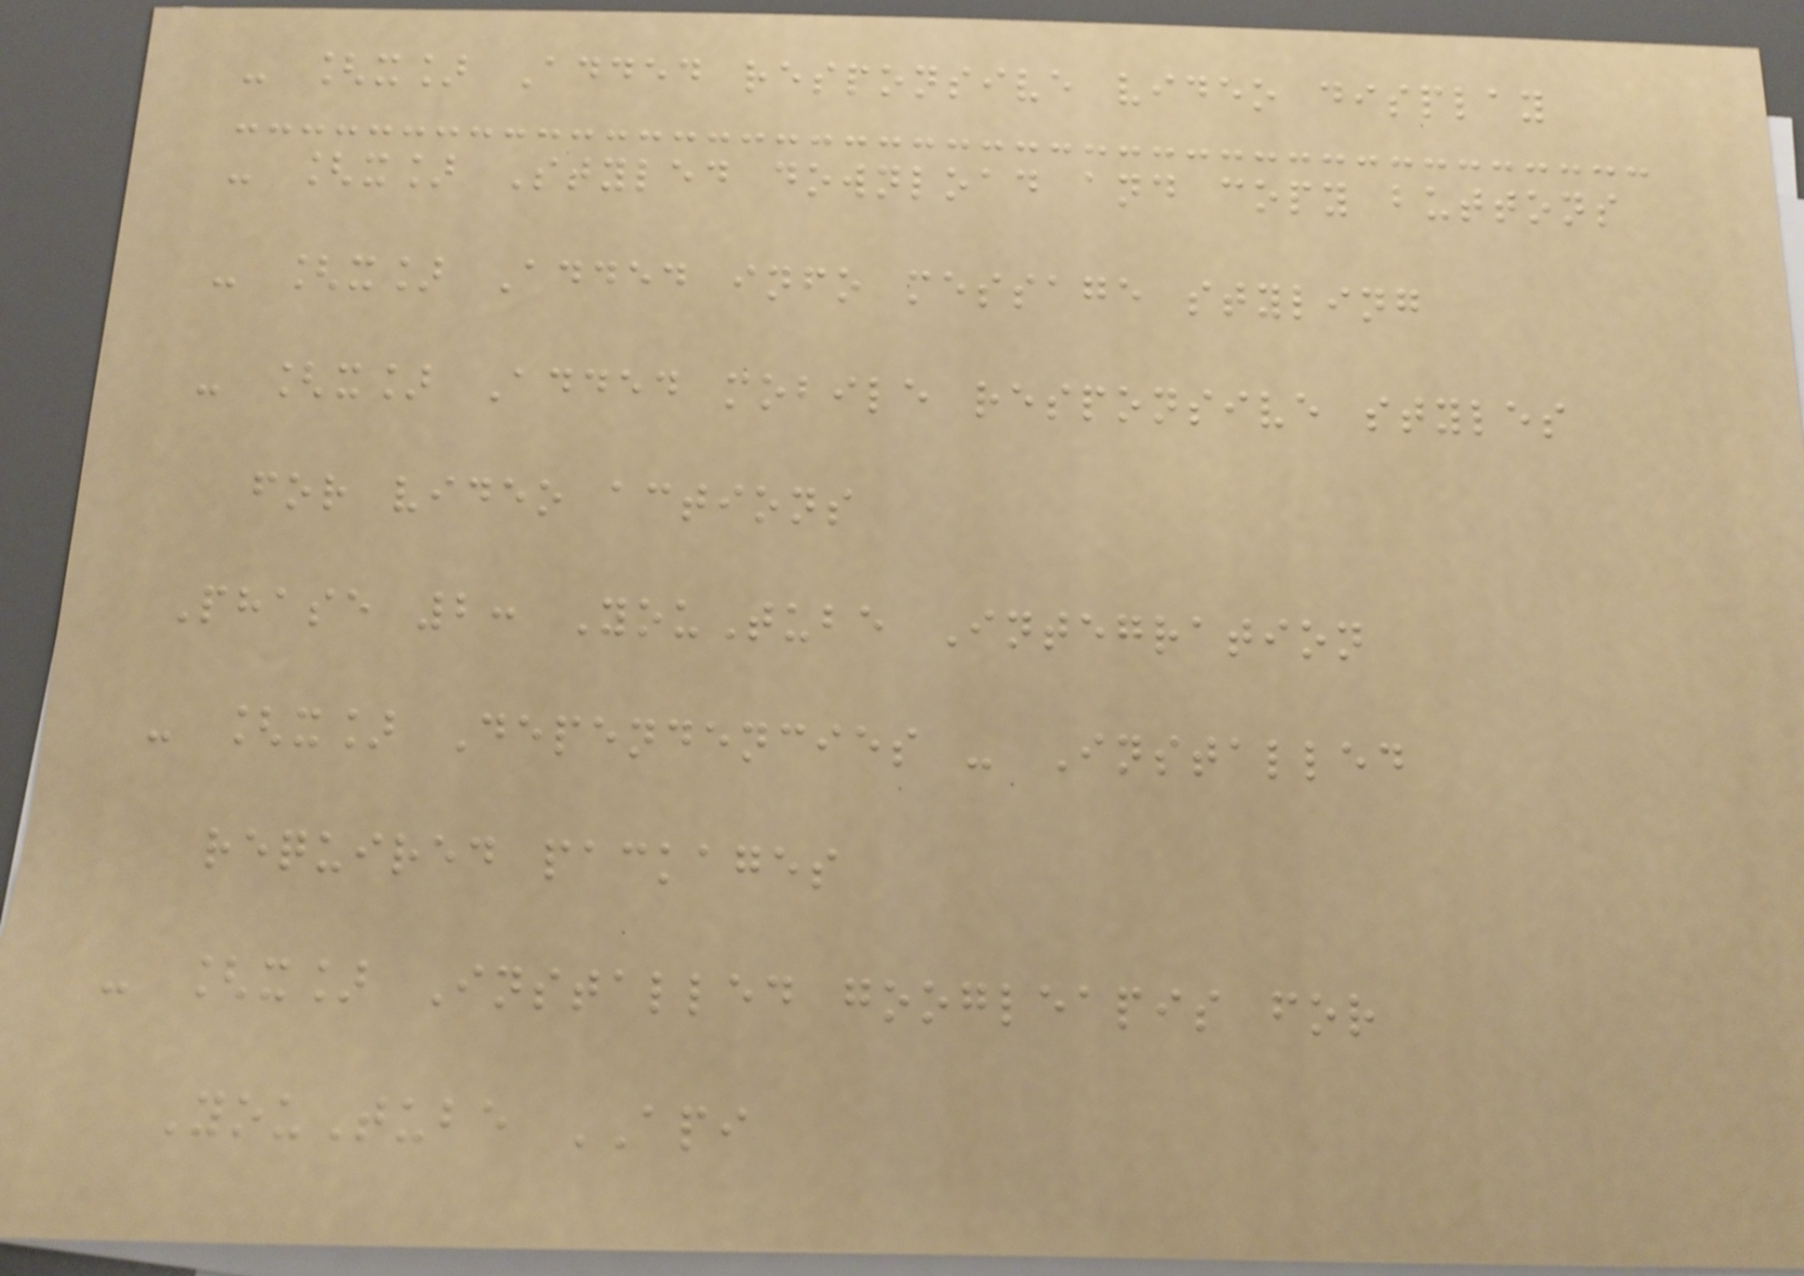- [x] Added responsive video display
- [x] Styled download and copy buttons
- [x] Added info message styling
- [x] Added mobile responsive styles
for video actions
Phase 2: YouTube Integration
- [x] Dependencies - Installed
required packages
- [x] Installed googleapis for
YouTube API
